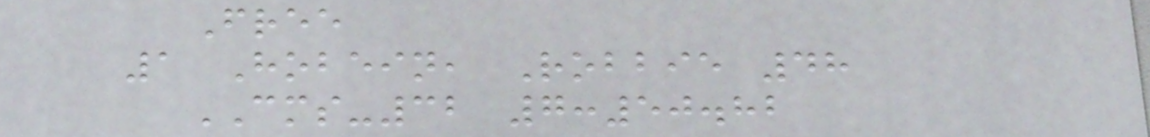Free
1 Hobein, Robbie 48
CMS-32 7:50.82
